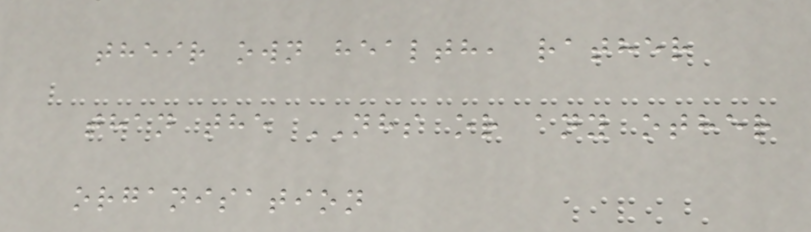their own health, rather
than the NHS or any other
organisation
